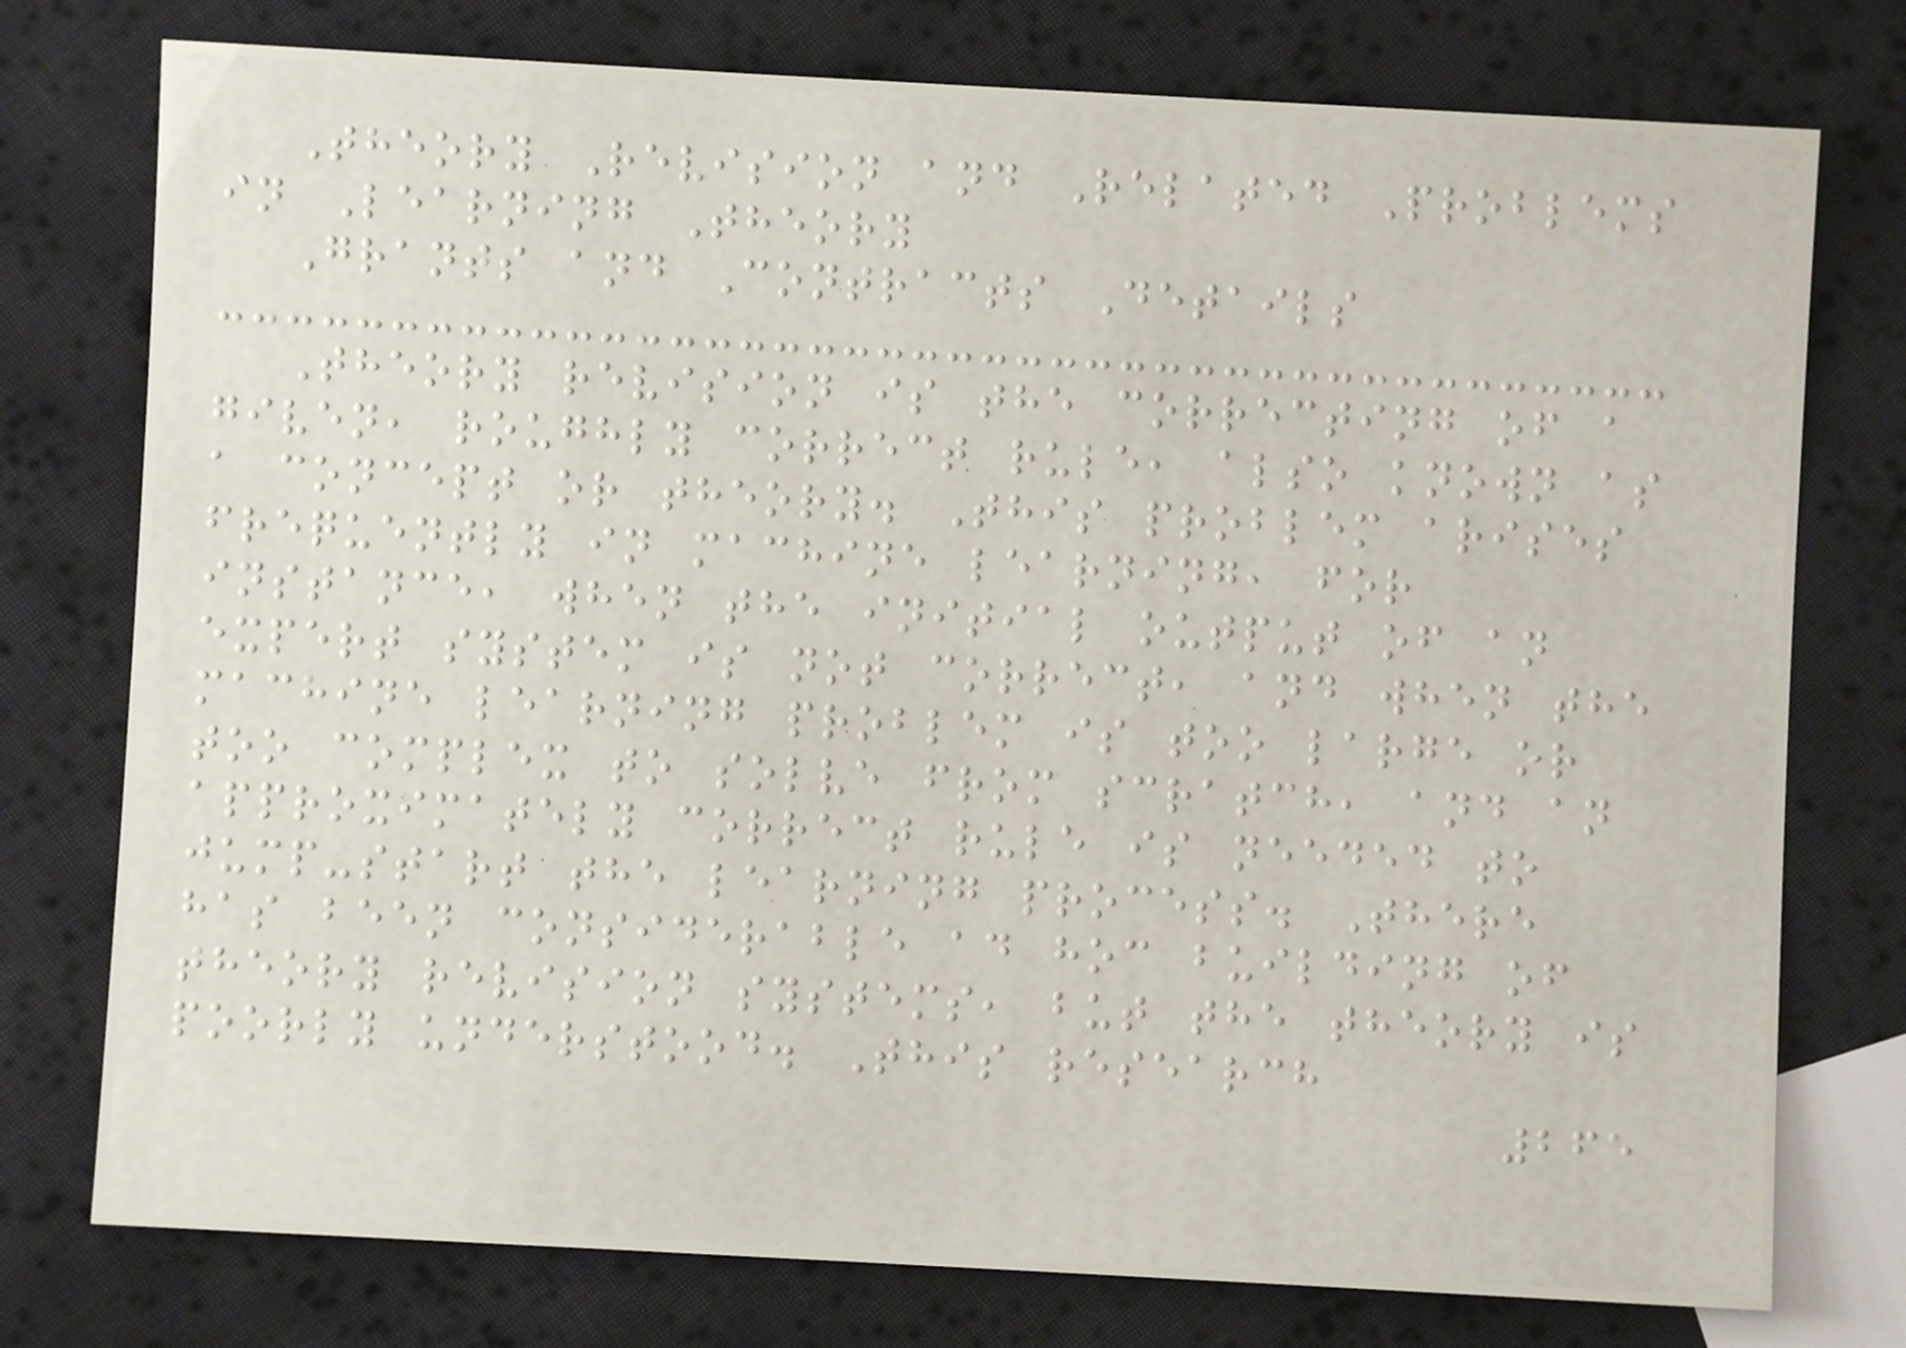Theory Revision and Related Problems
in Learning Theory
Grants and Contracts Details
Theory revision is the correcting of a
given, roughly correct rule, also known as
a concept or theory. This problem arises
frequently in machine learning, for
instance, when the initial output of an
expert system is not correct, and when the
machine learning problem is too large or
too complex to solve from scratch, and an
approximately correct rule is needed to
jump-start the learning process. There
has been considerable ad hoc building of
theory revision systems, but the theory is
poorly understood. This research
265
